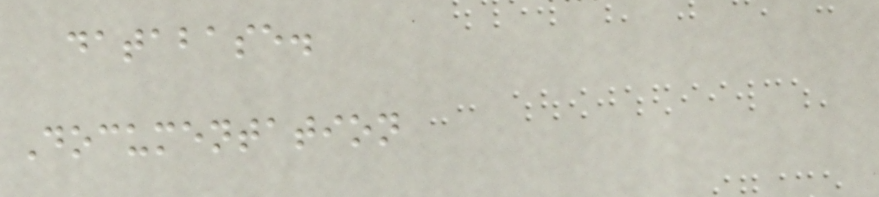database.
Documentation
